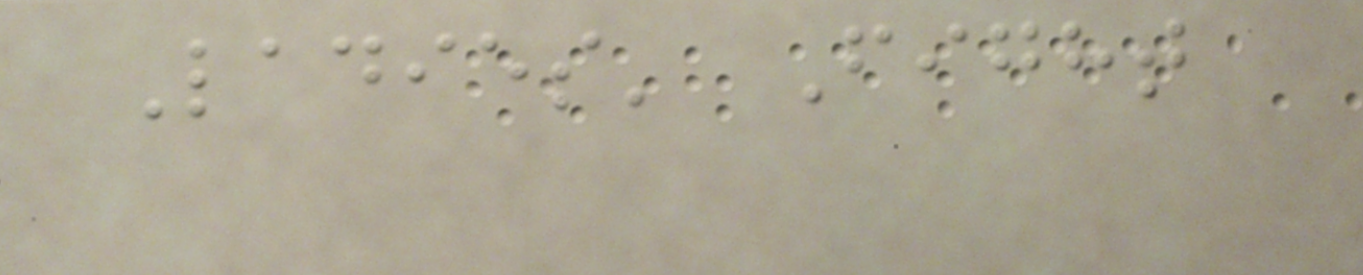Ladies' Fight
